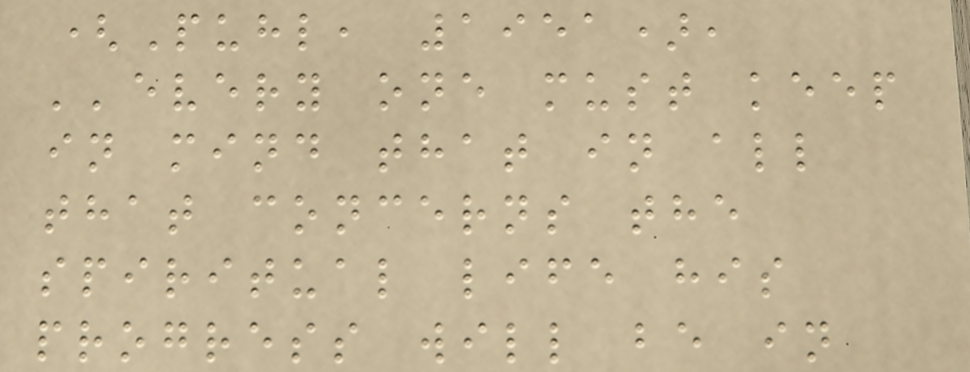(Puhl, 1951),
''every one must keep
in mind that in all
that concerns the
spiritual life his
progress will be in
